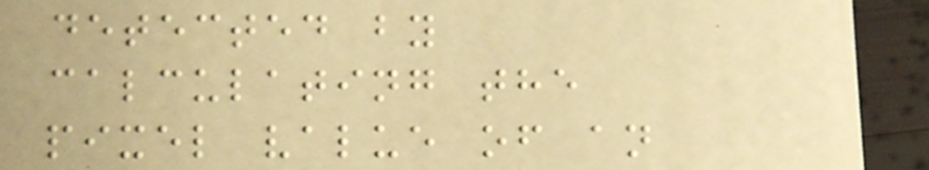detected by
calculating the
pixel value of an
